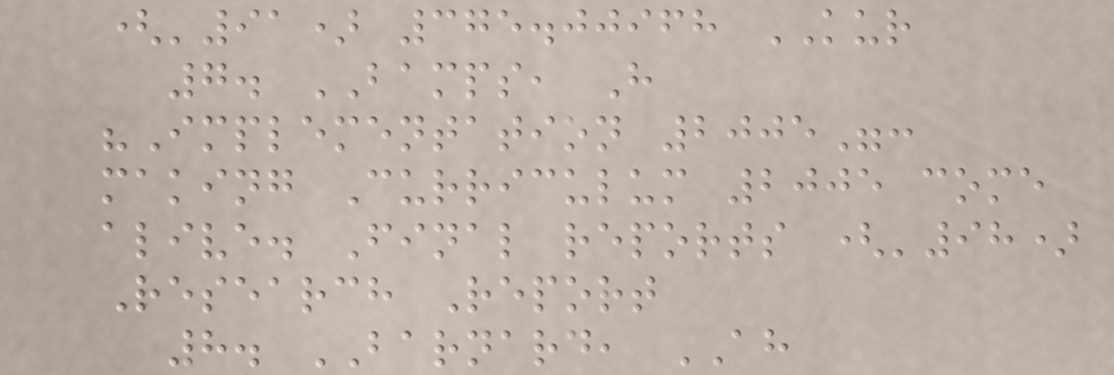('91) 375.00968 KUR
7. BAMPS, H
"Implementation 2005":
making Curriculum 2005 come
alive. Final reports ('98)
Research Report
8. BARNARD, AH
